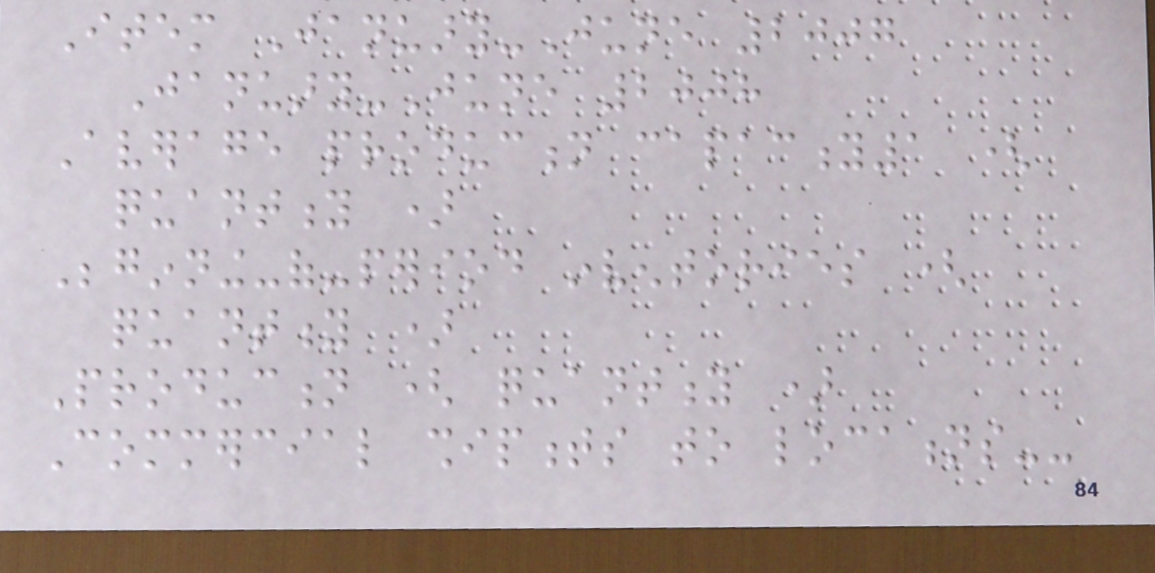Item January-June 2007
January-June 2008
Average production capacity1 (
quantity )
Beginning-of-period inventories (
quantity )
Production ( quantity )
Commercial shipments to locations--
